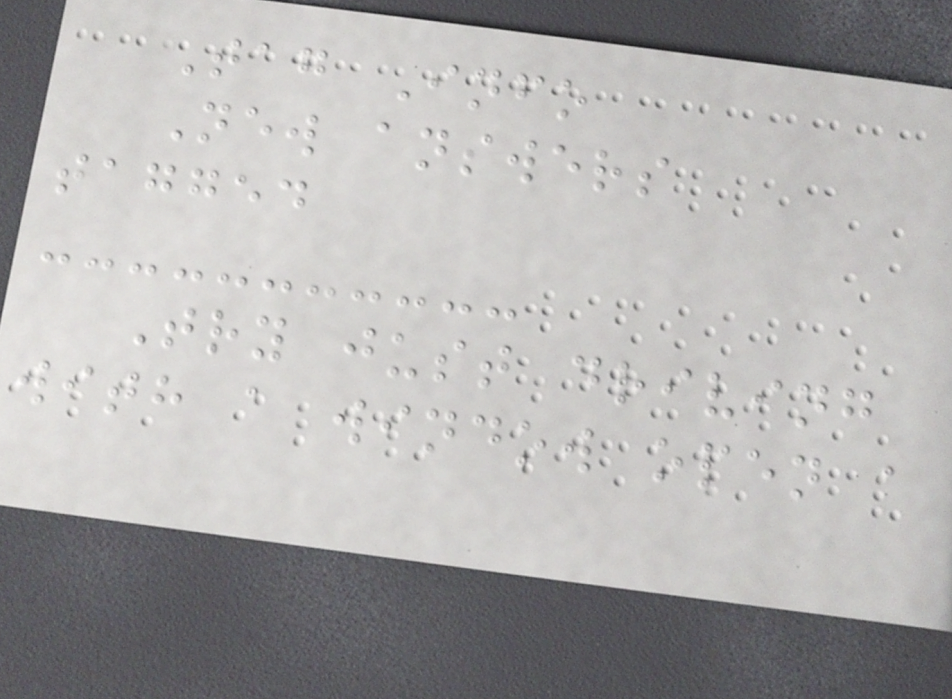Tag Info
New answers
tagged
Try just driving
with a window open a
